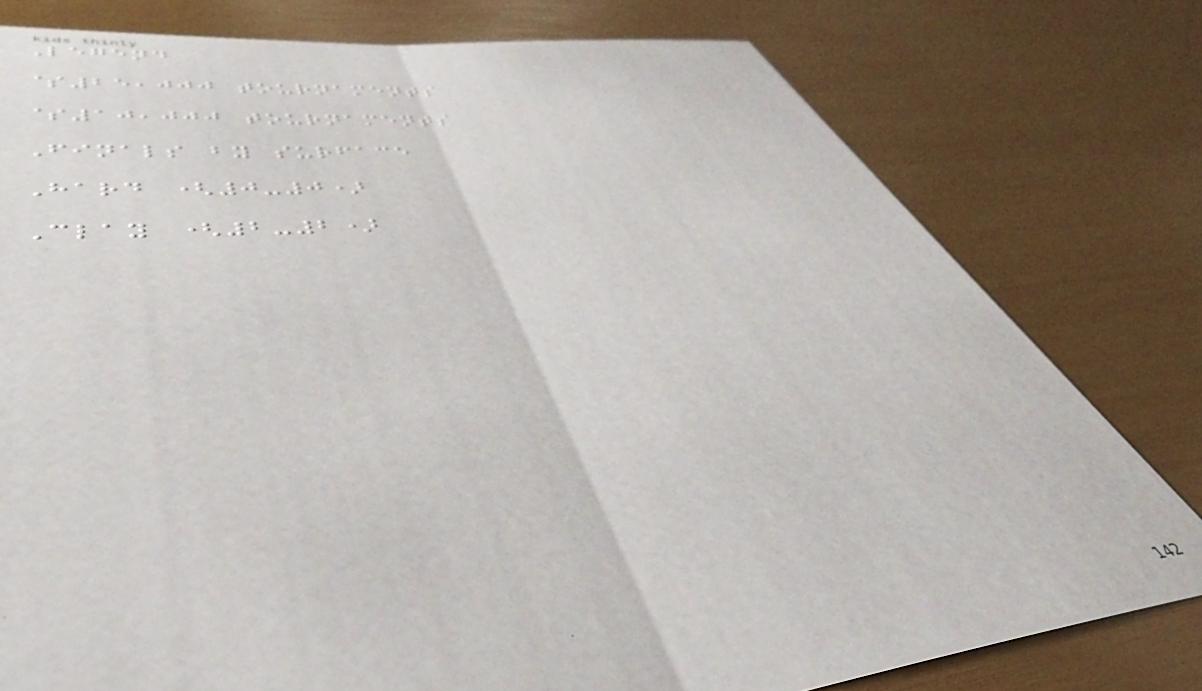Legend
$25,000 tournaments
$10,000 tournaments
Finals by surface
Hard (0-0)
Clay (2-2)
